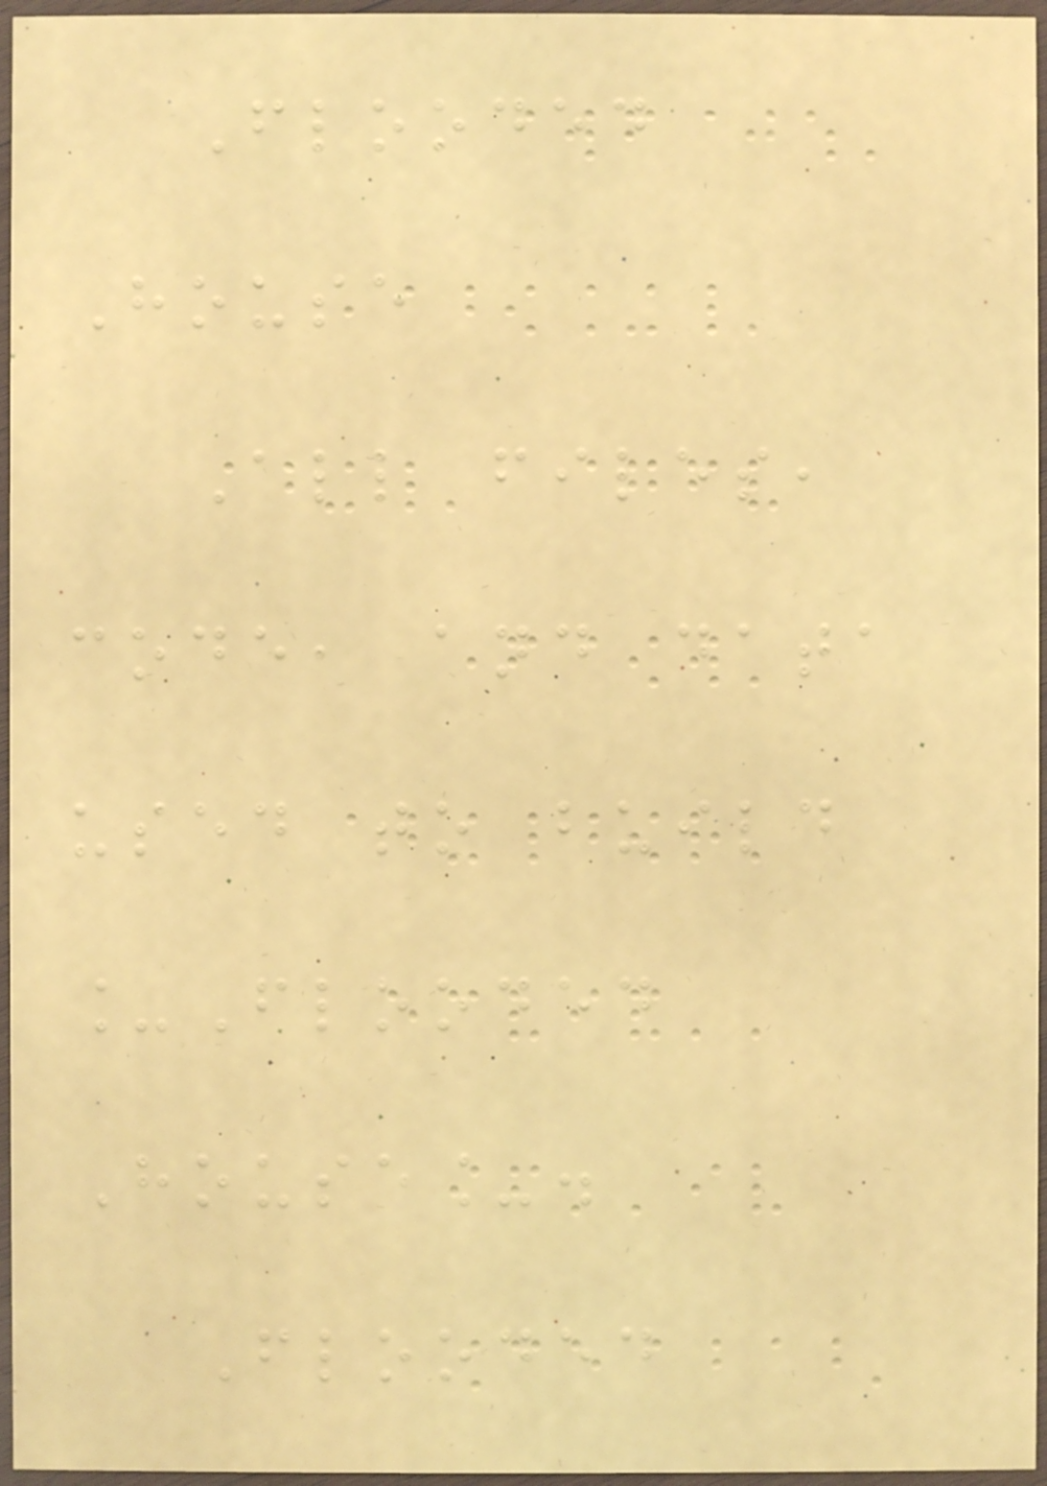Flooded
House
All files,
code, and data
used to build
_Flooded
House_.
Flooded
